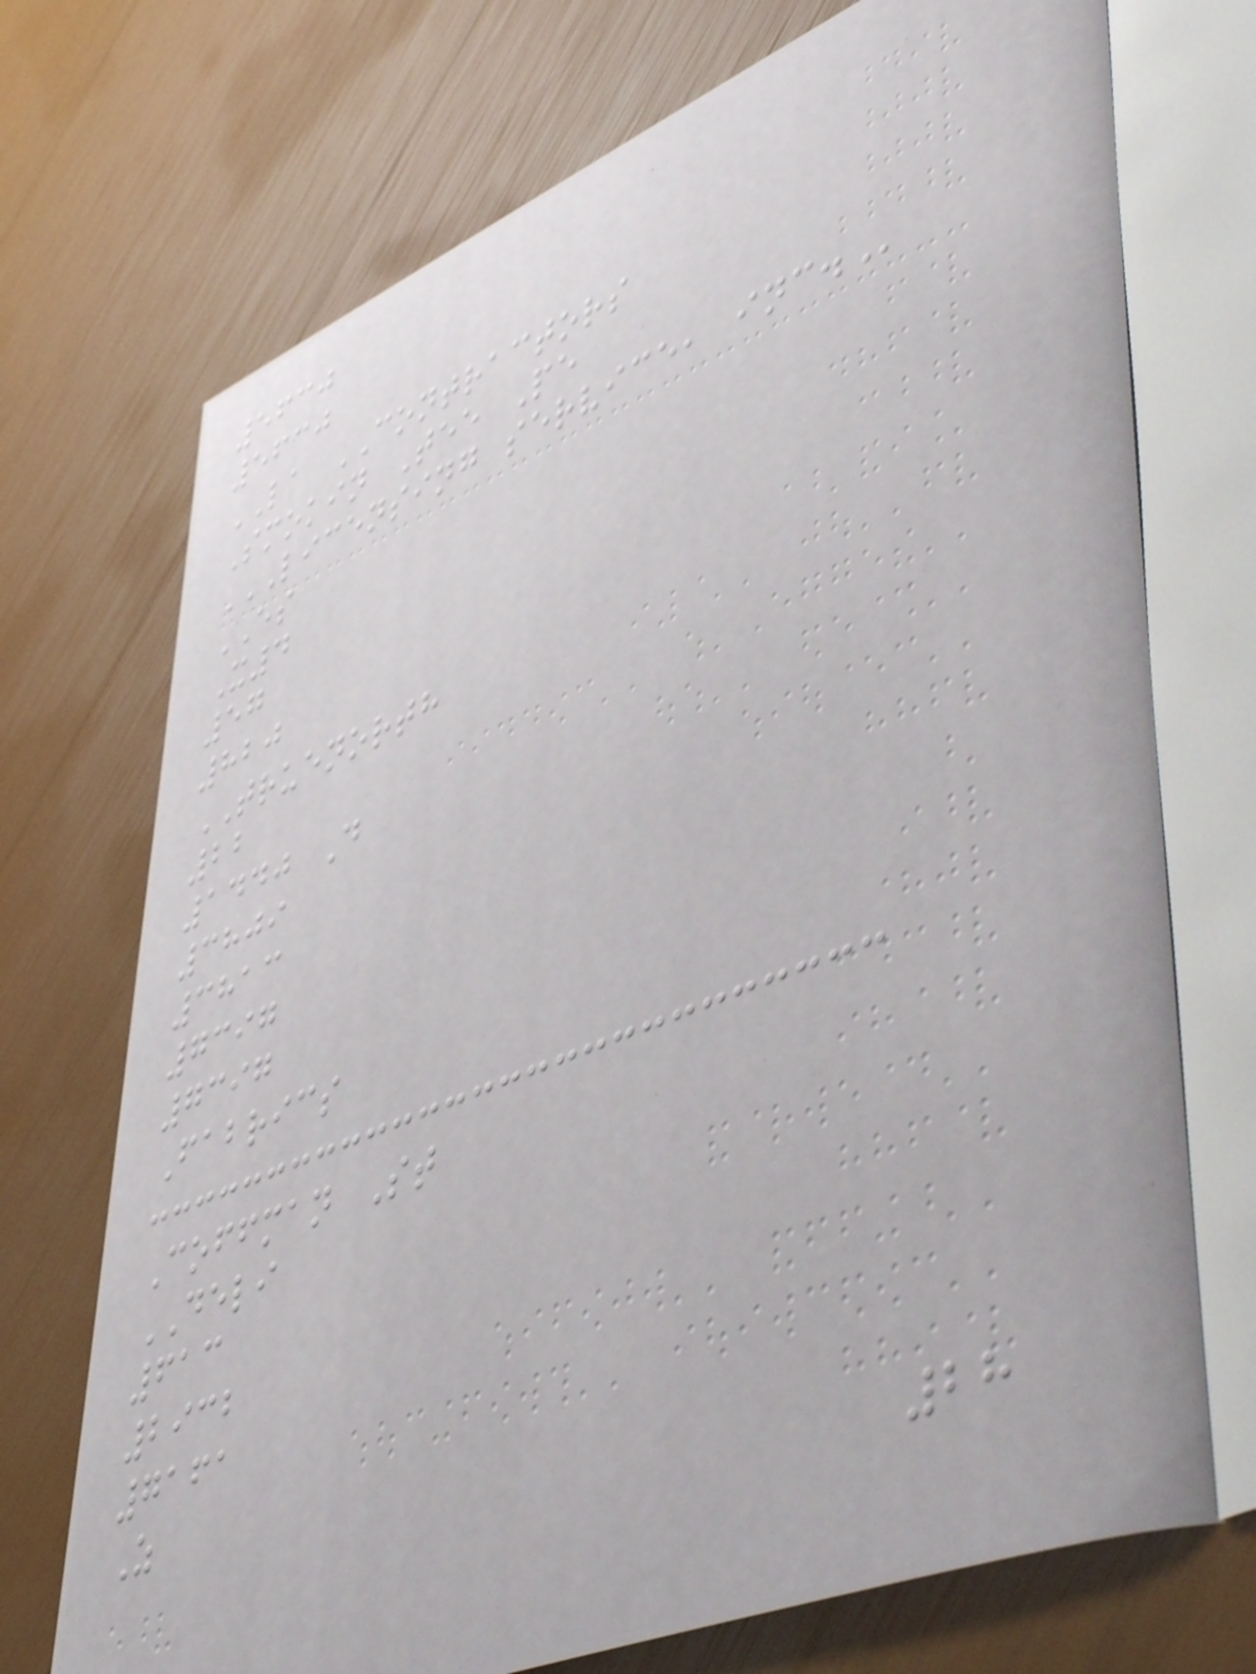5630
5630
LA CONTRACTORS
Smokin Tee Pe
LICENSING SERVICE, INC.
ES
X4
57
820
TRUENORTH
22
1440 D
3809
3813
7397
7397
Fabrics
Coffman St
DELI
613
2932
7161
Z
28
